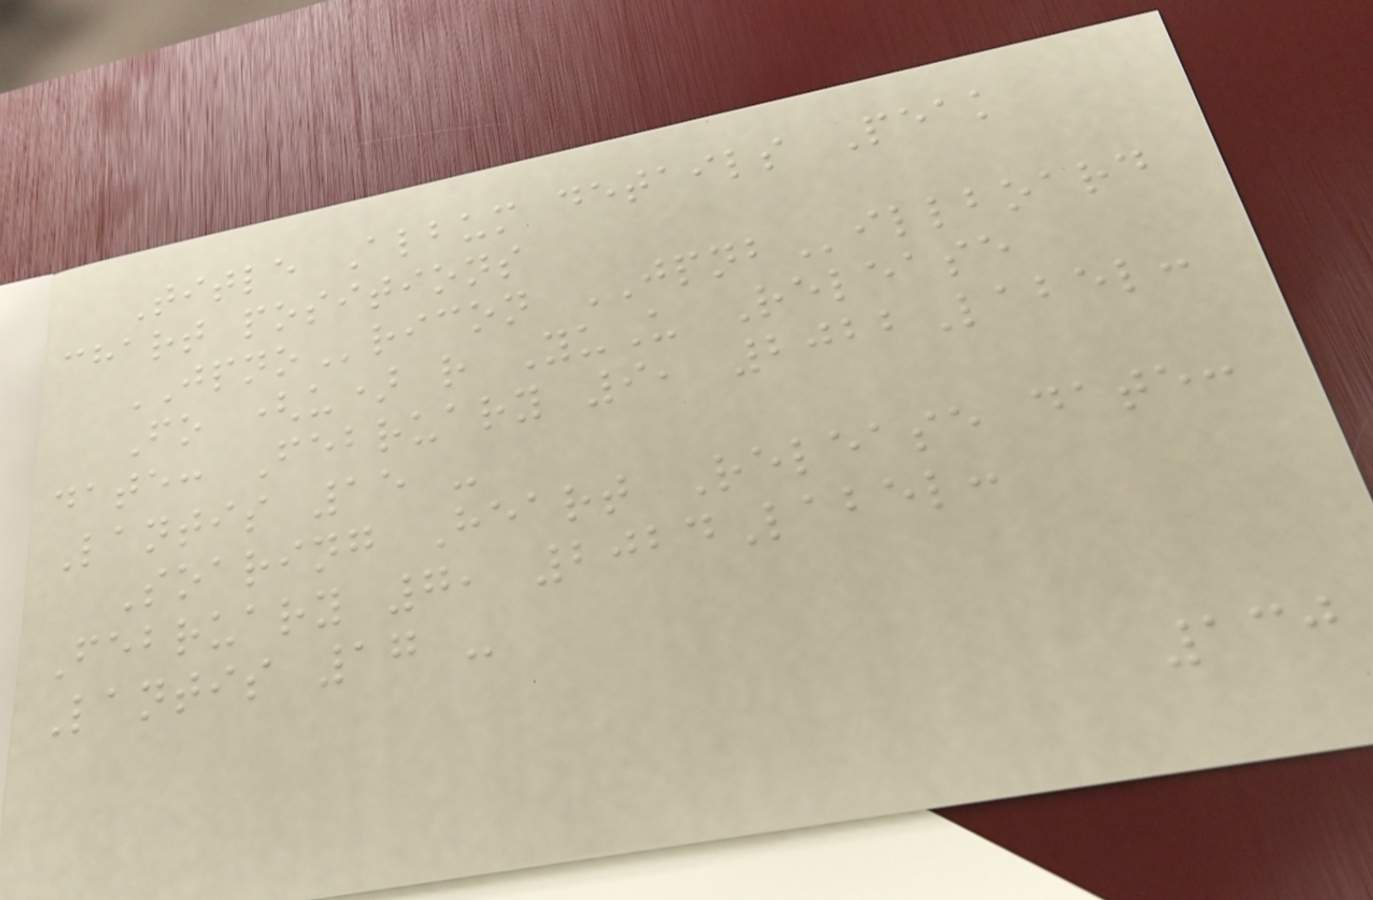Title Album details Peak
chart positions
JPNOricon JPNBillboard
Fo (u) r YuU Release
date: February 9, 2022Label:
Lantis 15 -
Soaring Heart Release date:
February 7, 2024Label:
Lantis 17 -
130
